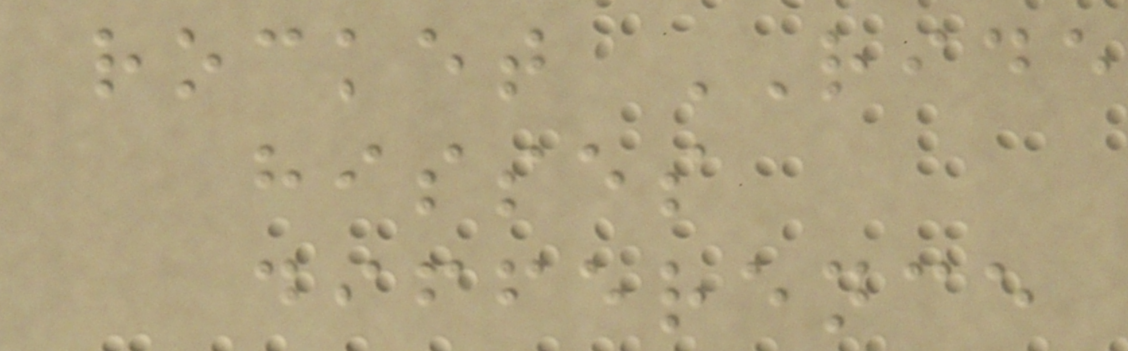rocket RIDE
hisses
difference
